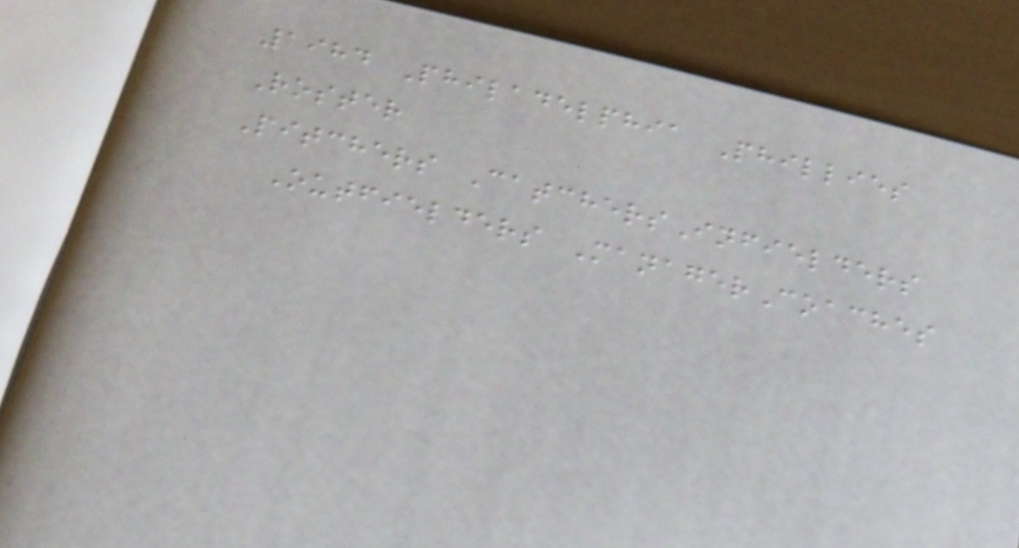1984 Philadelphia Phillies
Roster
Pitchers CatchersInfielders
Outfielders ManagerCoaches
